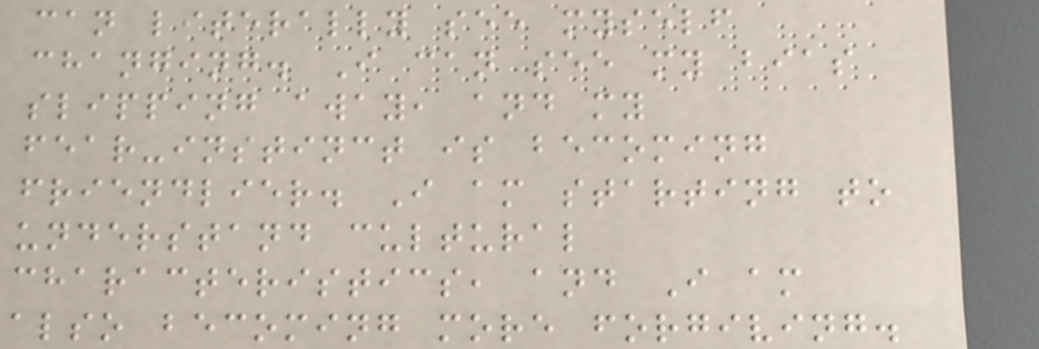can literally see myself
changing. I can see my bias
slipping away, and my
fear-instinct is becoming
friendlier. I am starting to
understand cultural
characteristics, and I am
also becoming more forgiving.
